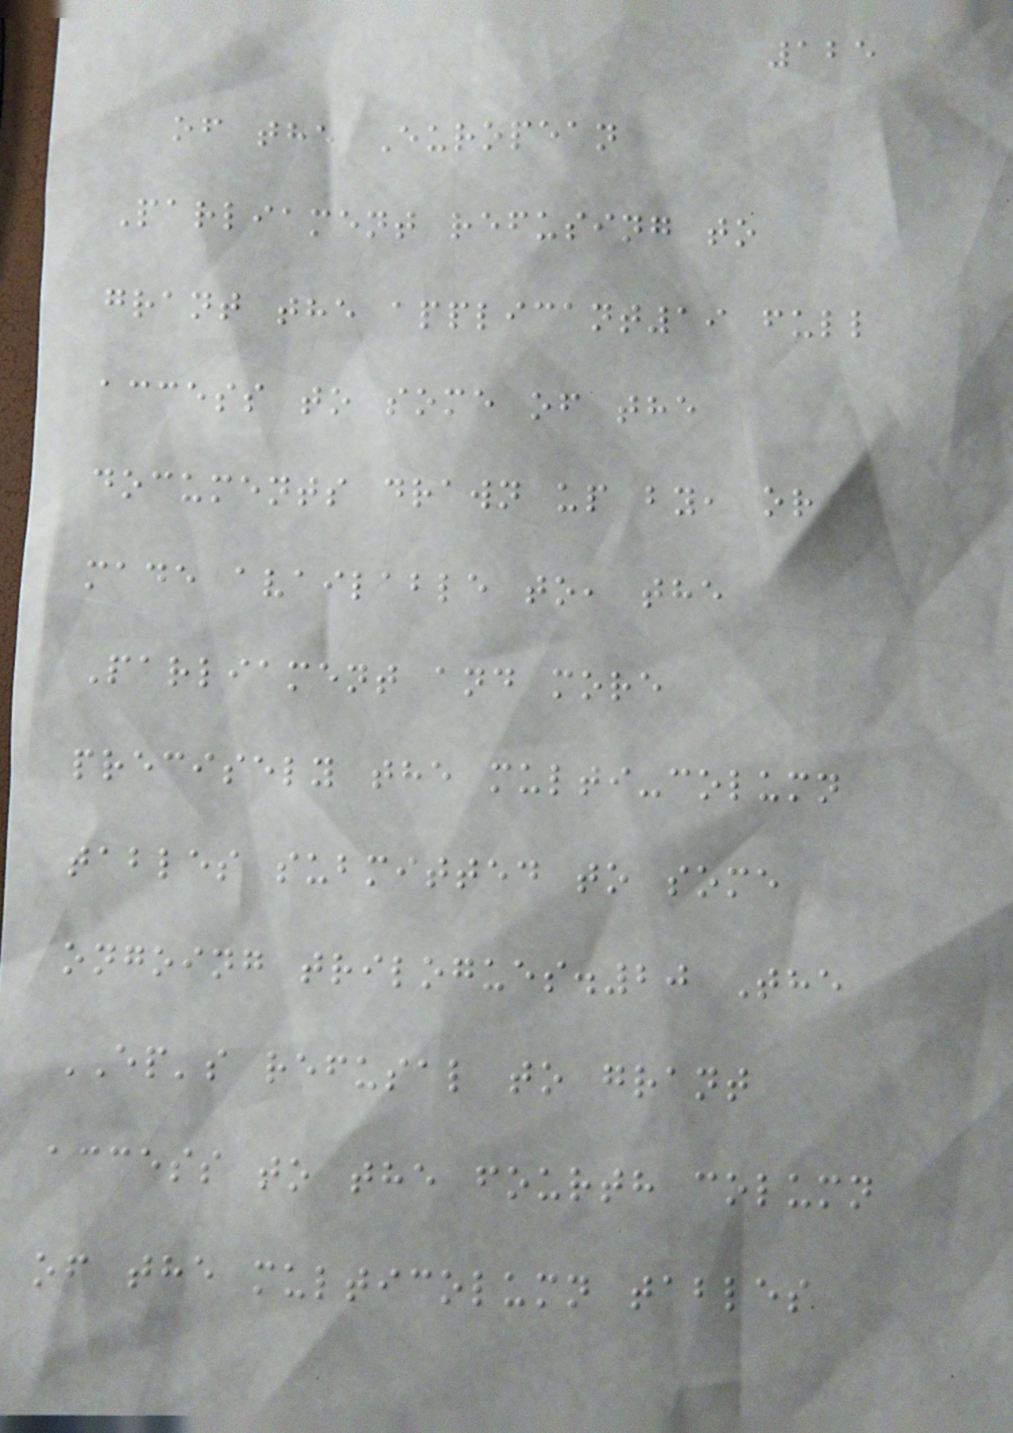125
of the European
Parliament refusing to
grant the applicant19 full
access to some of the
documents drawn up by, or
made available to, the
Parliament and more
precisely the multi-column
tables submitted to some
ongoing trilogues.20 The
EP's refusal to grant
access to the fourth column
of the multicolumn tables
